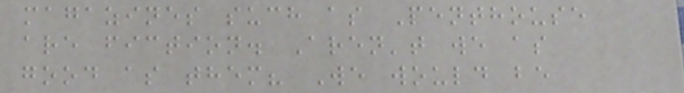magazines such as Penthouse
are fiction. Aren't we as
good as them? We would be
